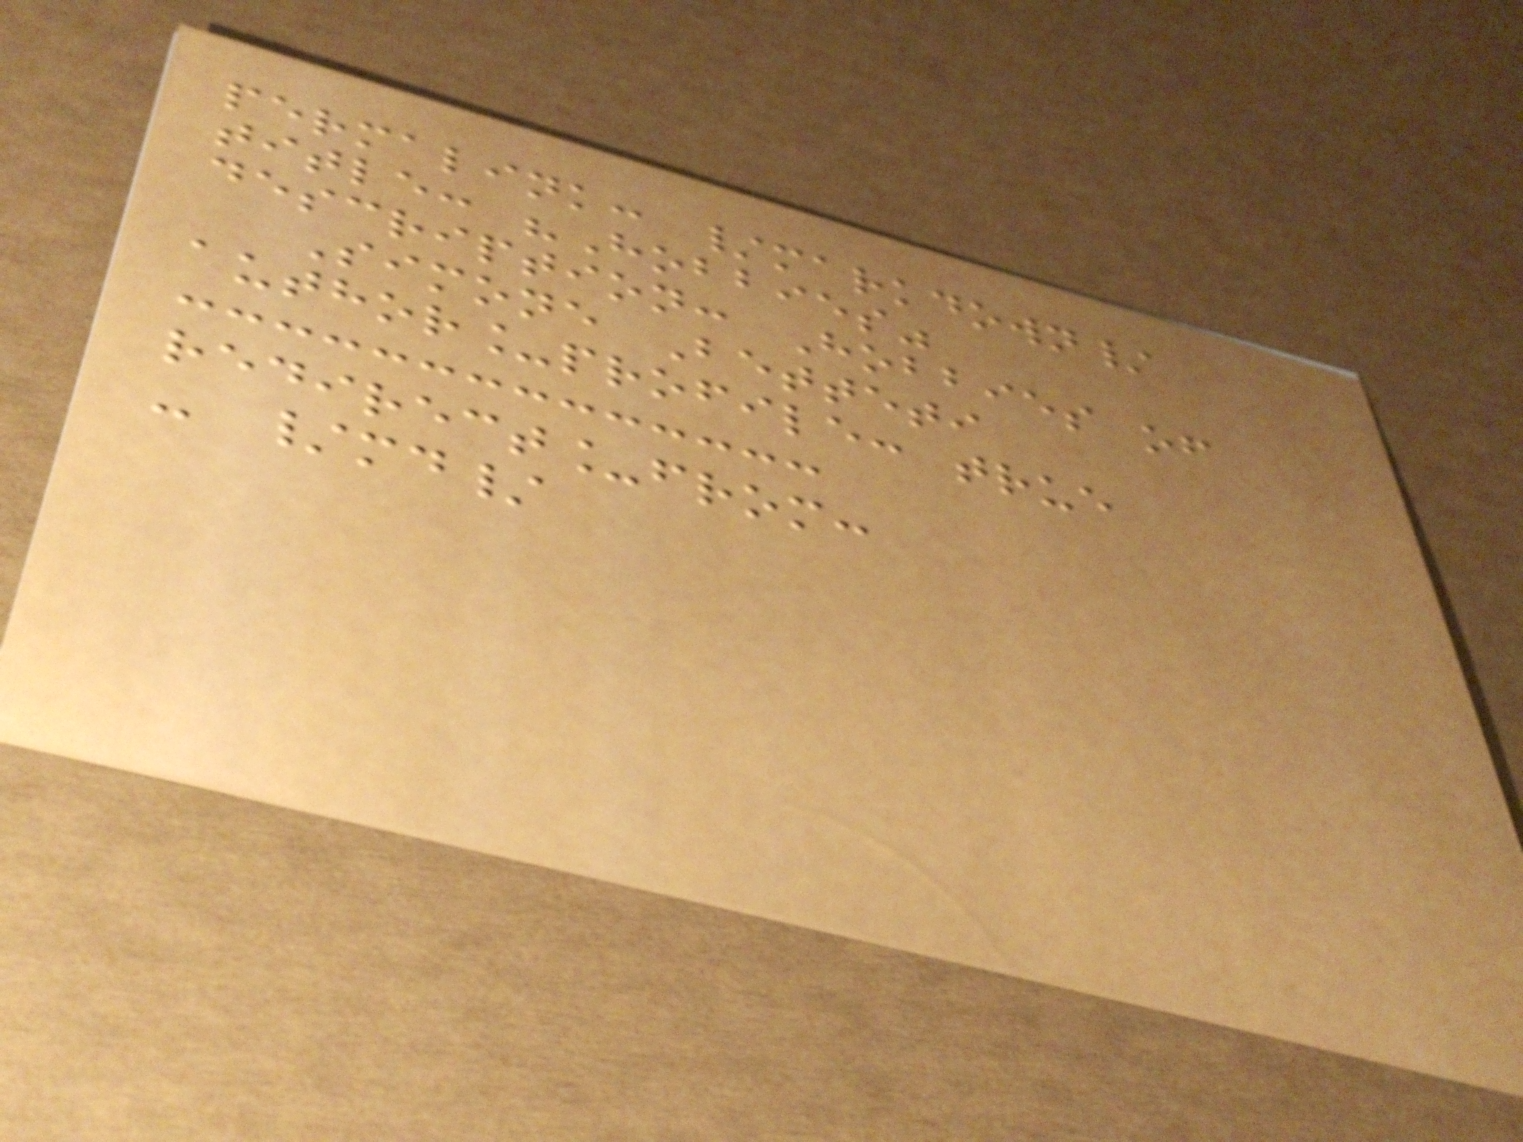permalink: /markdown/
title: "Hobbies"
description: Hobbies of
Simone Betteti
author_profile: true
redirect_from:
- /md/
